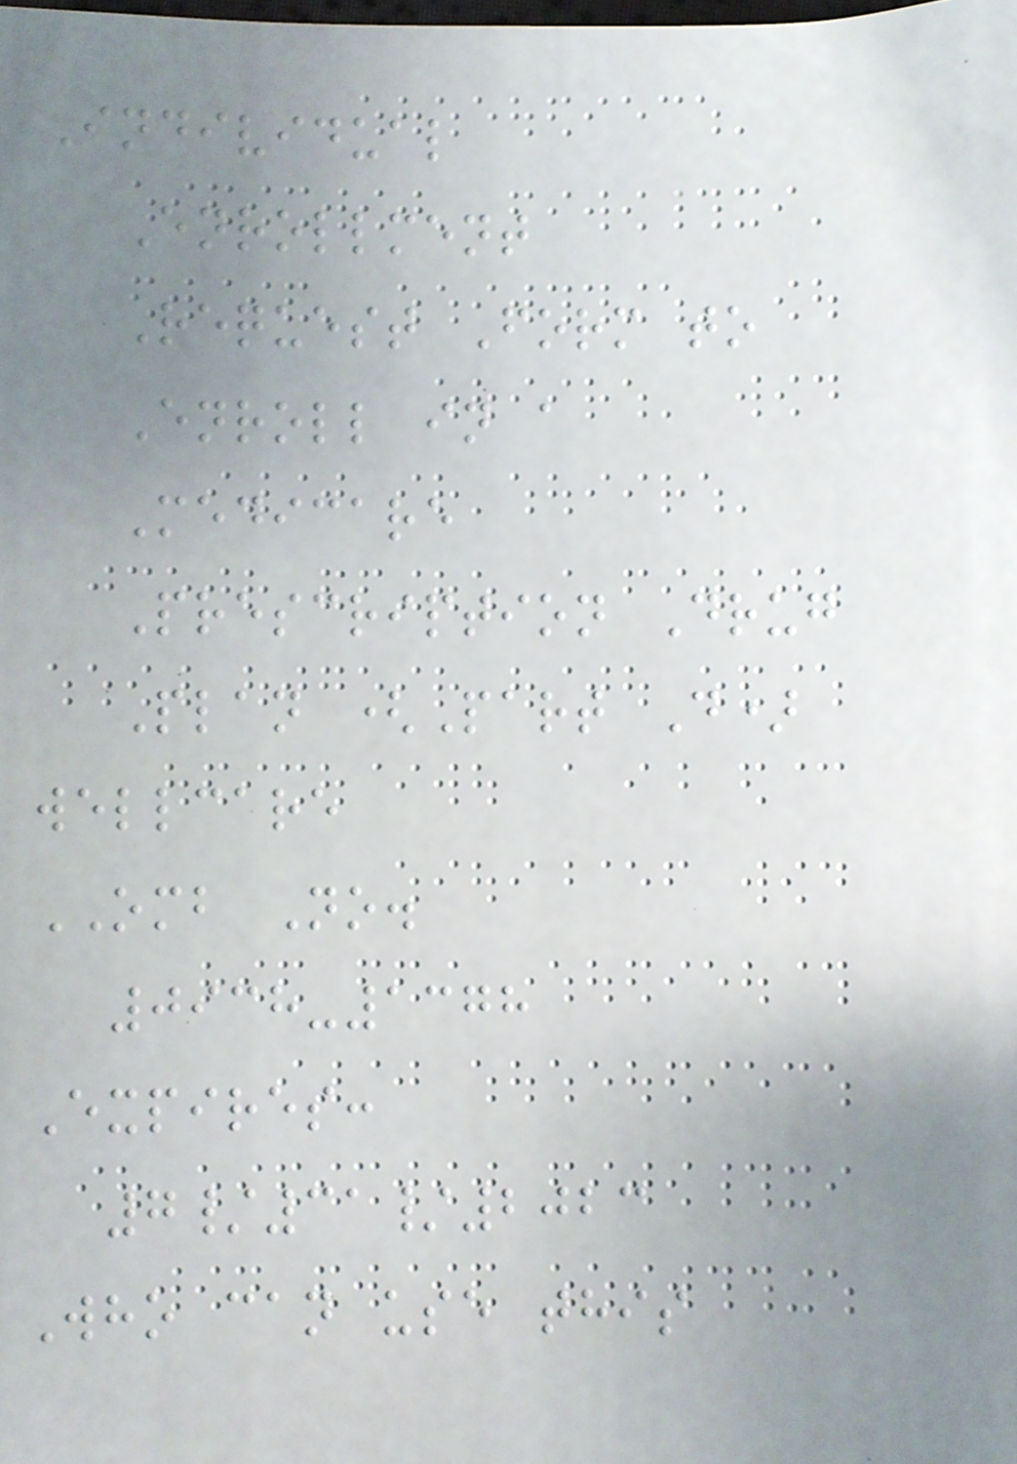Individual
Enrollment
Request Form to
Enroll in a
Medicare
Prescription Drug
Plan (Part D)
wellcare
OMB No.
0938-1378
Expires:
7/31/2023
Who can use this
